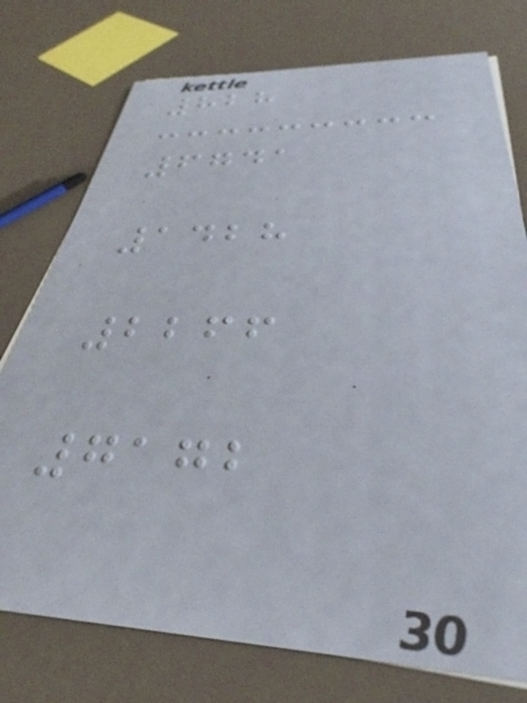828
6741
1428
2266
7172
